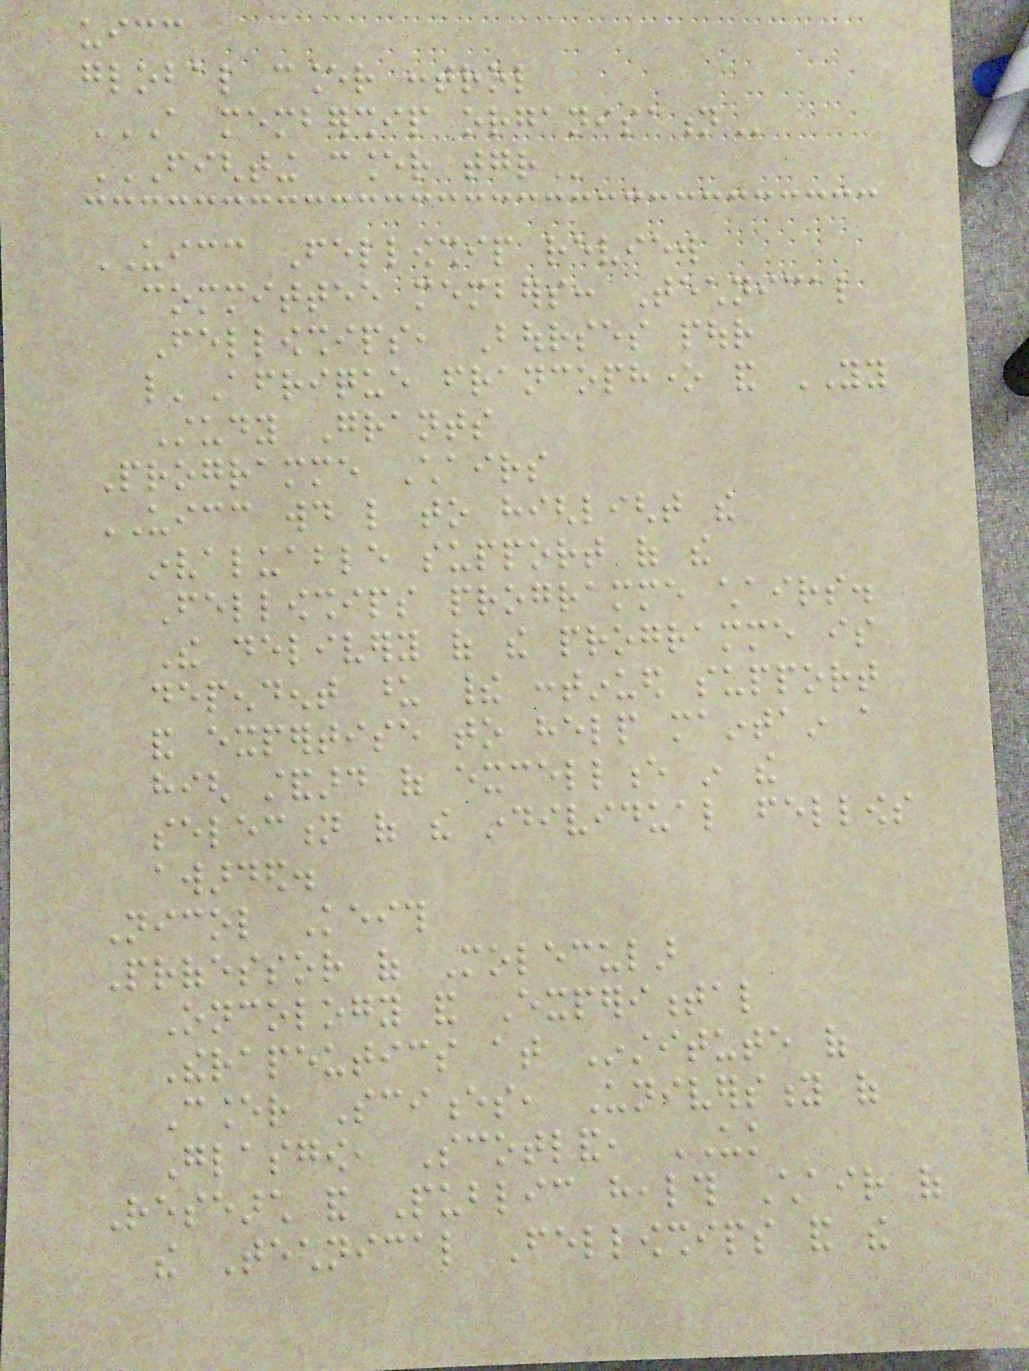uicc
global cancer control
A MEMBERSHIP ORGANISATION
FIGHTING CANCER TOGETHER
UICC Fellowship review
committee members: Technical
Fellowships, Bourses pour
l'Afrique francophone and YY
Study Grants
Programme Chairs
UICC would like to highlight the
invaluable support of the
Fellowships programme chairs.
The delivery of the programme is
dependent upon their continued support
and expertise to help maintain a
high standard of excellence in the
selection of the individual fellows
awarded.
Nicol Keith
Professor of Molecular
Oncology and Experimental
Therapeutics at Institute of
Cancer Sciences, University of
Glasgow, Scotland, UK
Research and Public health Chair of
the Technical Fellowships and the
